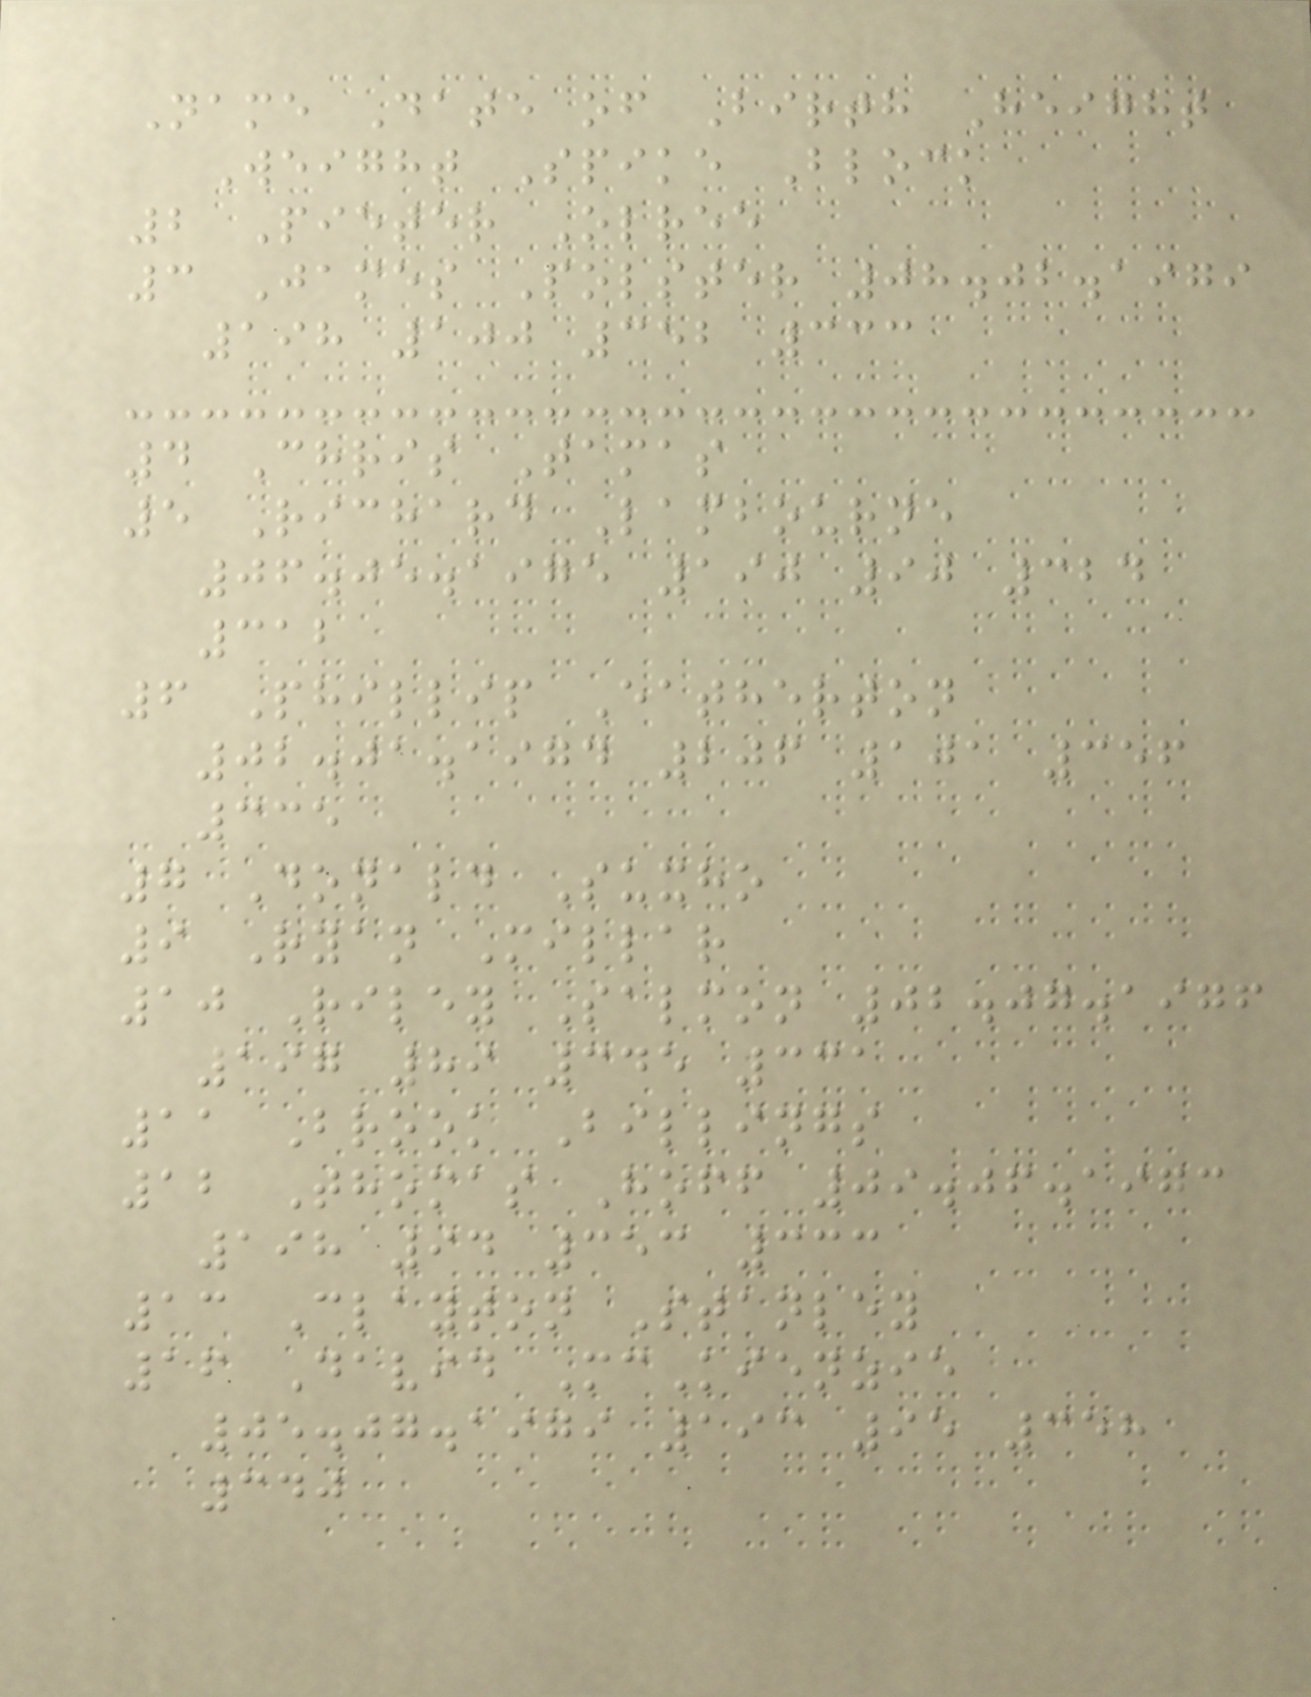Name Date of Birth Height
Weight Spike Block
2 Pieter Olree
3 James Polster 08.02.1979
198 100 352 333
4 Chris Tamas
5 Richard Lambourne
06.05.1975 190 90 324
312
6 Phillip Eatherton
02.01.1974 206 101 356
335
7 Donald Suxho
9 Ryan Millar
10 Riley Salmon 02.07.1976
197 89 345 331
11 Brook Billings
12 Thomas Hoff 09.06.1973
198 94 353 333
13 Clayton Stanley
16 David McKienzie
05.07.1979 193 95 358
340
